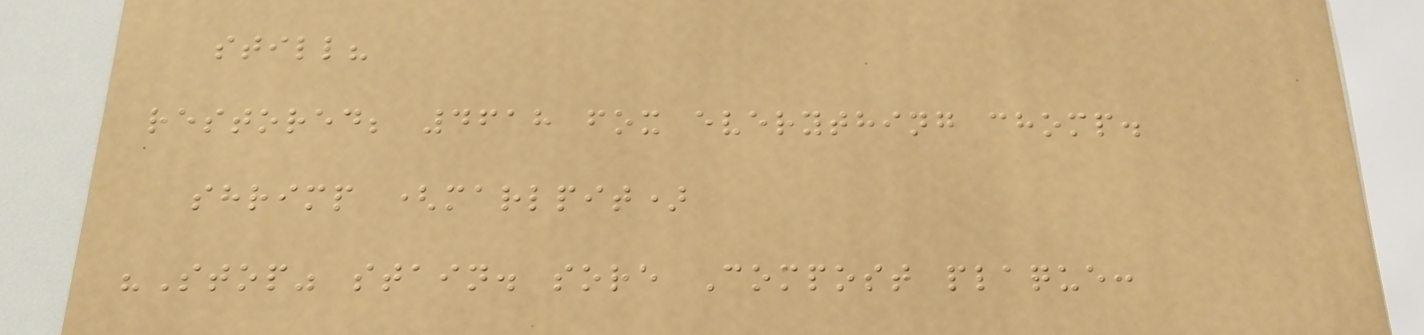still?
restored; 4618 fox everything chomp.
shrimp (marlpit)
"Stop" stain. sore Compost plaque:
